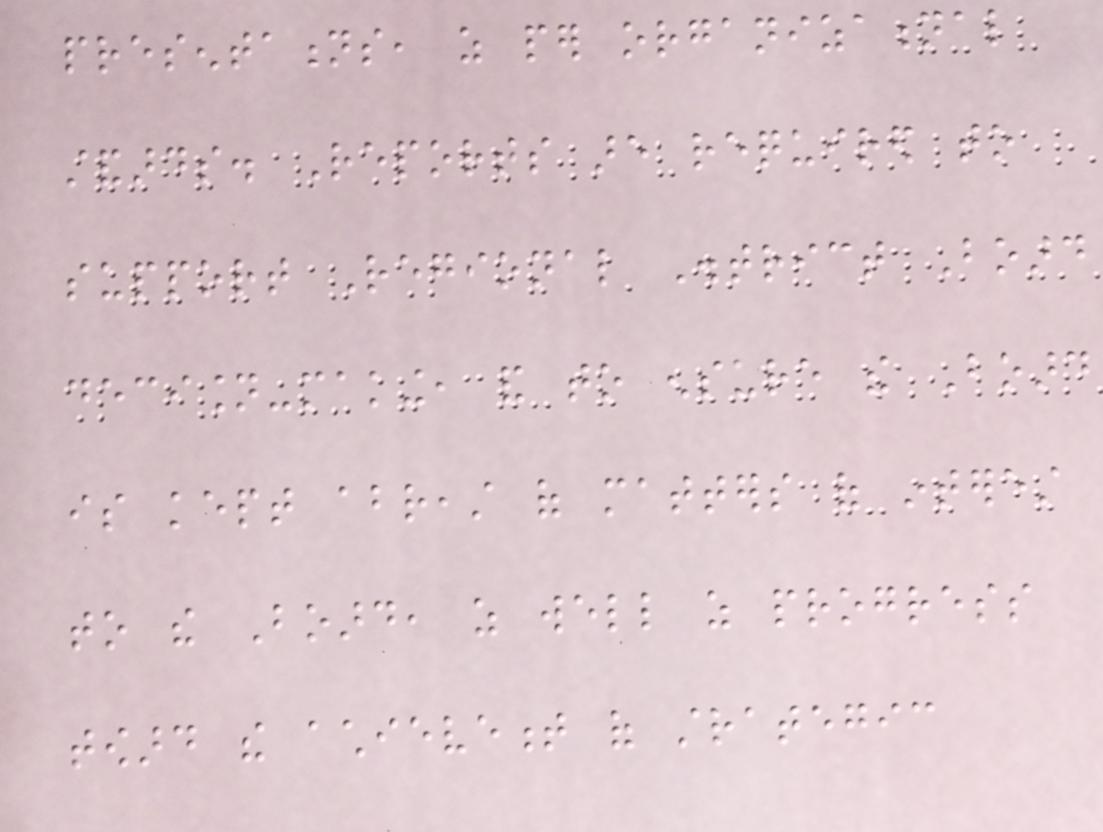presentations, as per organizational
standards. Reports are required to
support Regional District Board
decision-making, and to ensure the Board
is kept abreast of matters of interest
to the Board, as well as progress
toward the achievement of strategic
